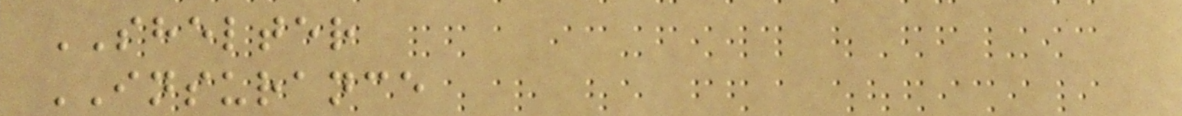SHELTER
INSURANCE
